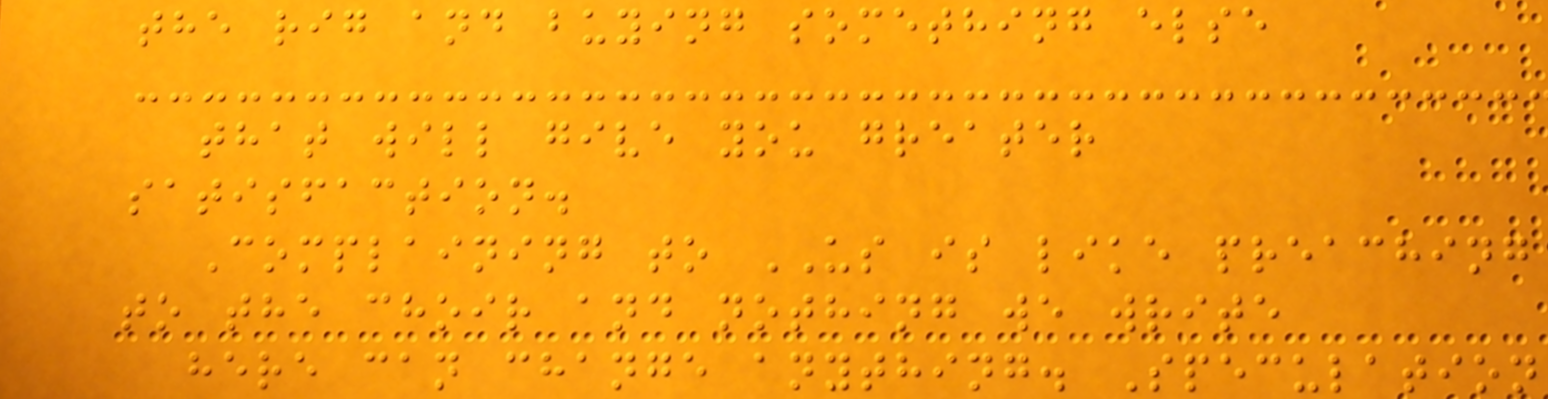the rig and buying something else
that will give you greater
satisfaction.
Complaining to US is like preaching
to the choir and nothing we write
here can change anything. Speculation
